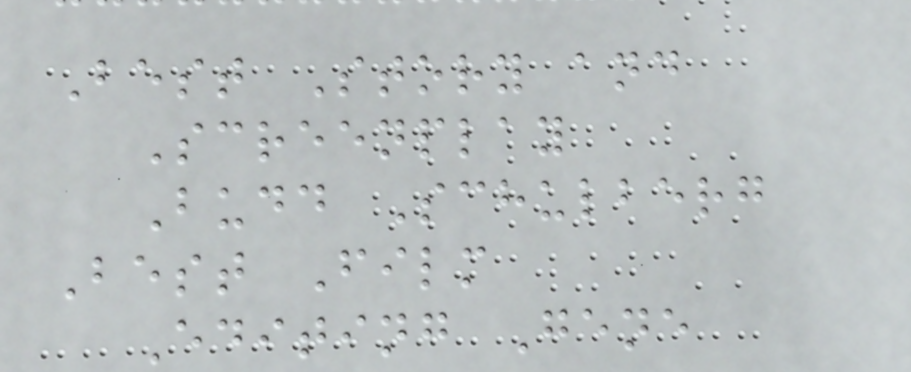Best Story and
Screenplay
Budd Schulberg
Best Film
Editing Gene
